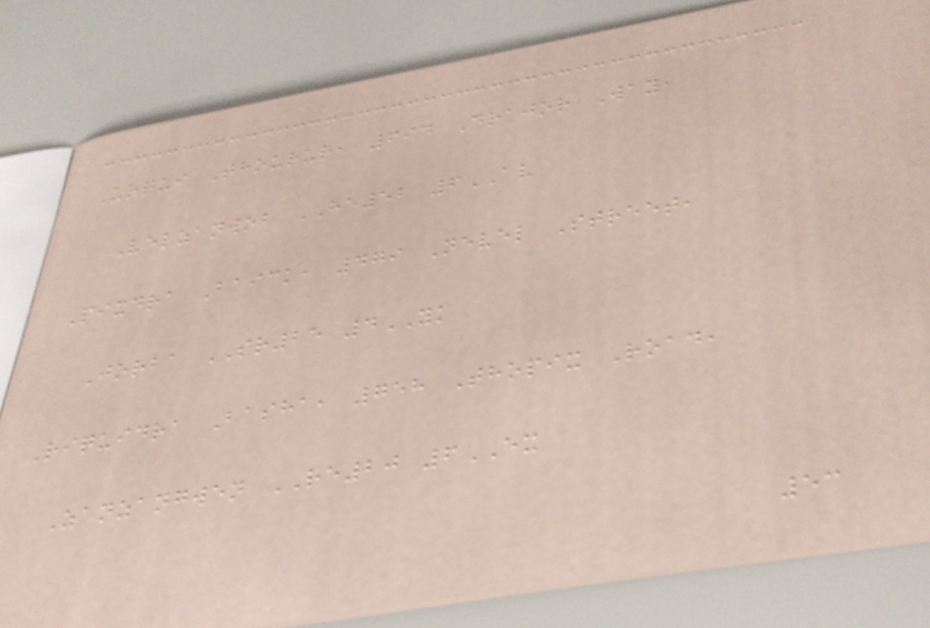Urqui Thourur, 694 Drajor Way,
Velzanwob HE52 6AV
Pixdra Baick, 479 Nevel Street,
Jorba SR25 4YK
Riquidra Basha, 758 Thopix Road,
Zanzangwen RE20 6EX
53
